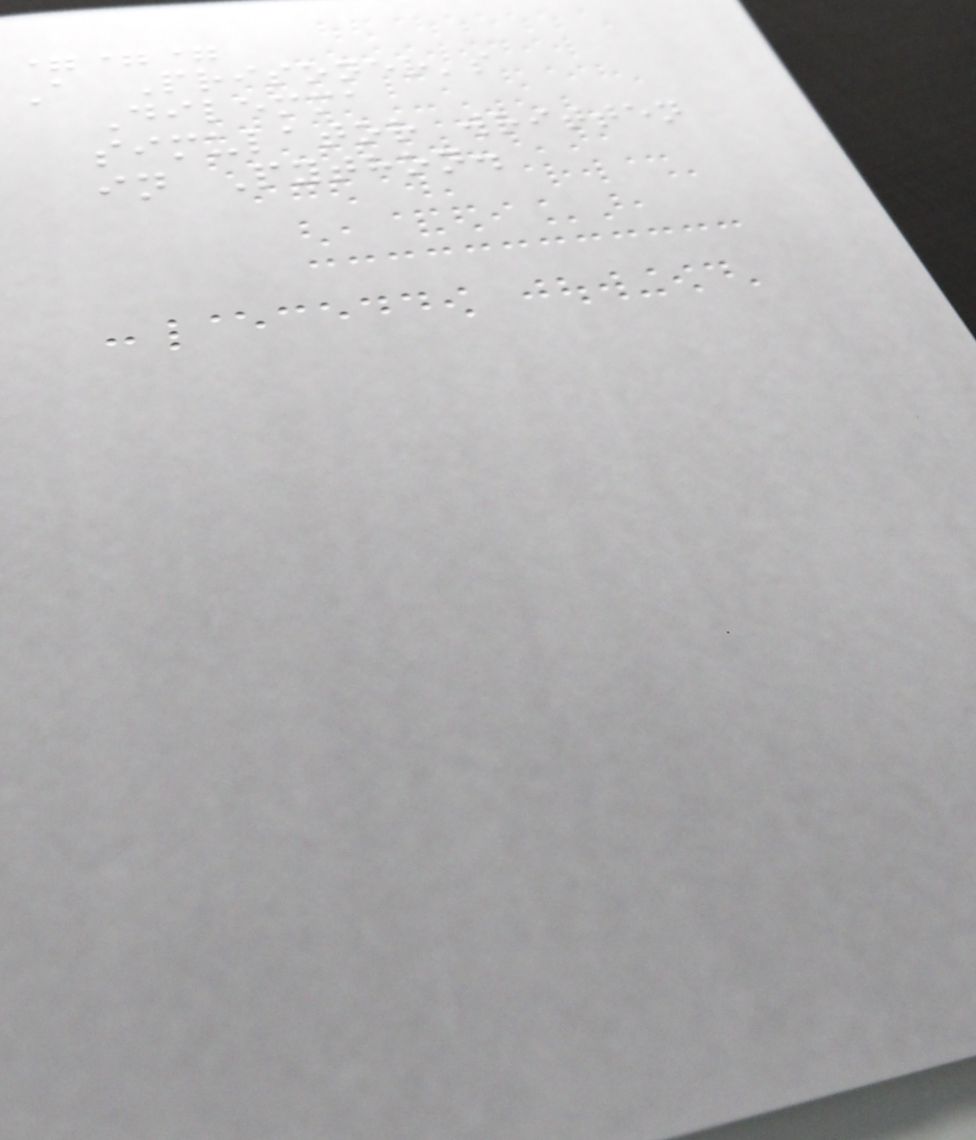===
A Prisoner's
Dilemma
simulator written
in Python.
